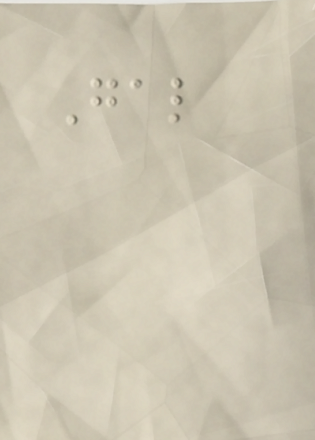Gal
